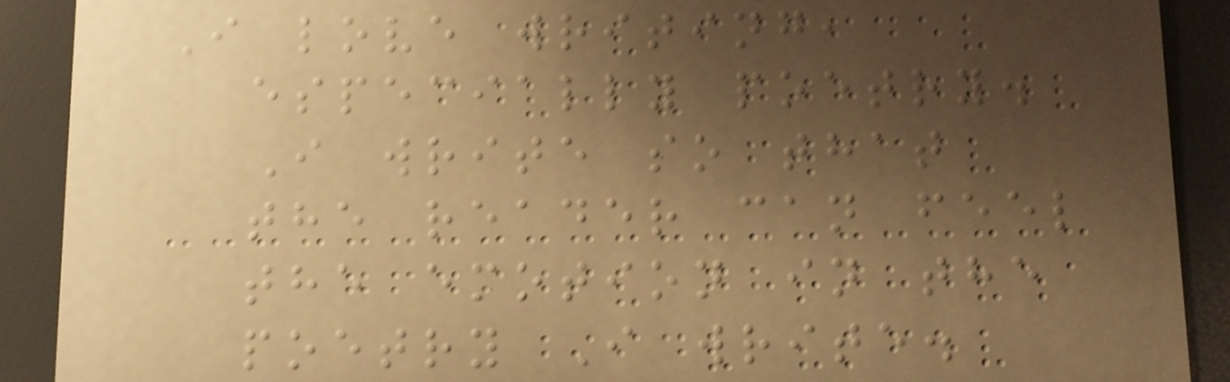I love writing,
especially poetry.
I write so that
the reader can feel
the emotion in the
poetry I write.
